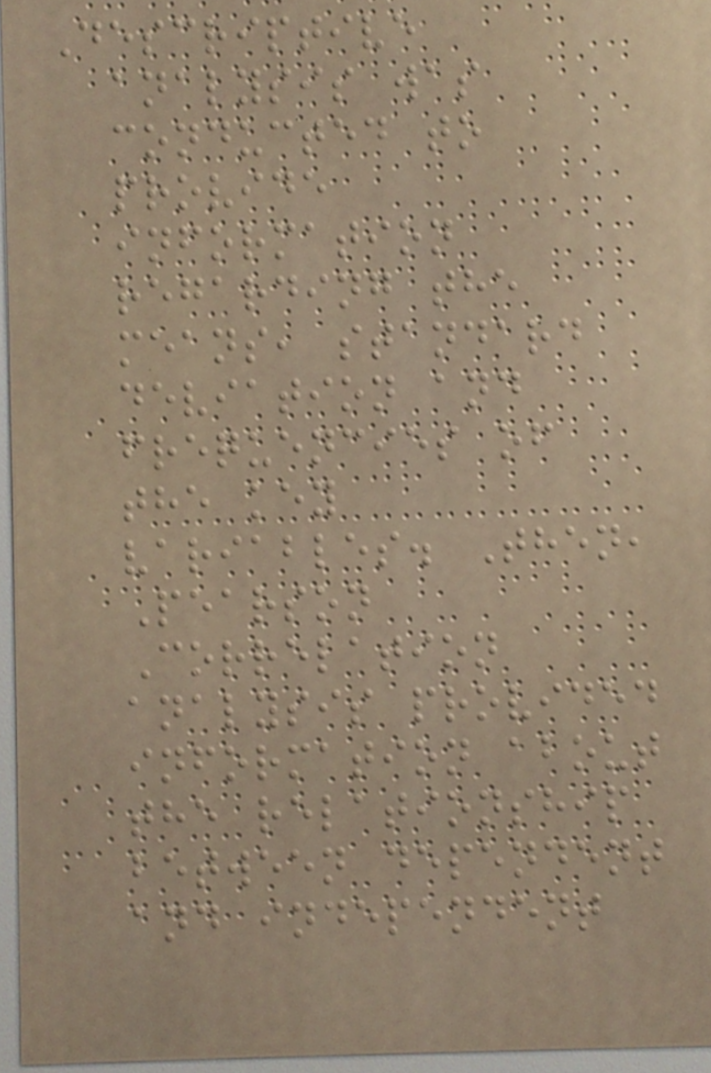Descriptive
analysis was
conducted to
provide
information
regarding the
means, standard
deviation and
frequencies of
the key
variables. Then,
Pearson
Correlation
analysis provided
information about
the relationship
between dependent
and independent
